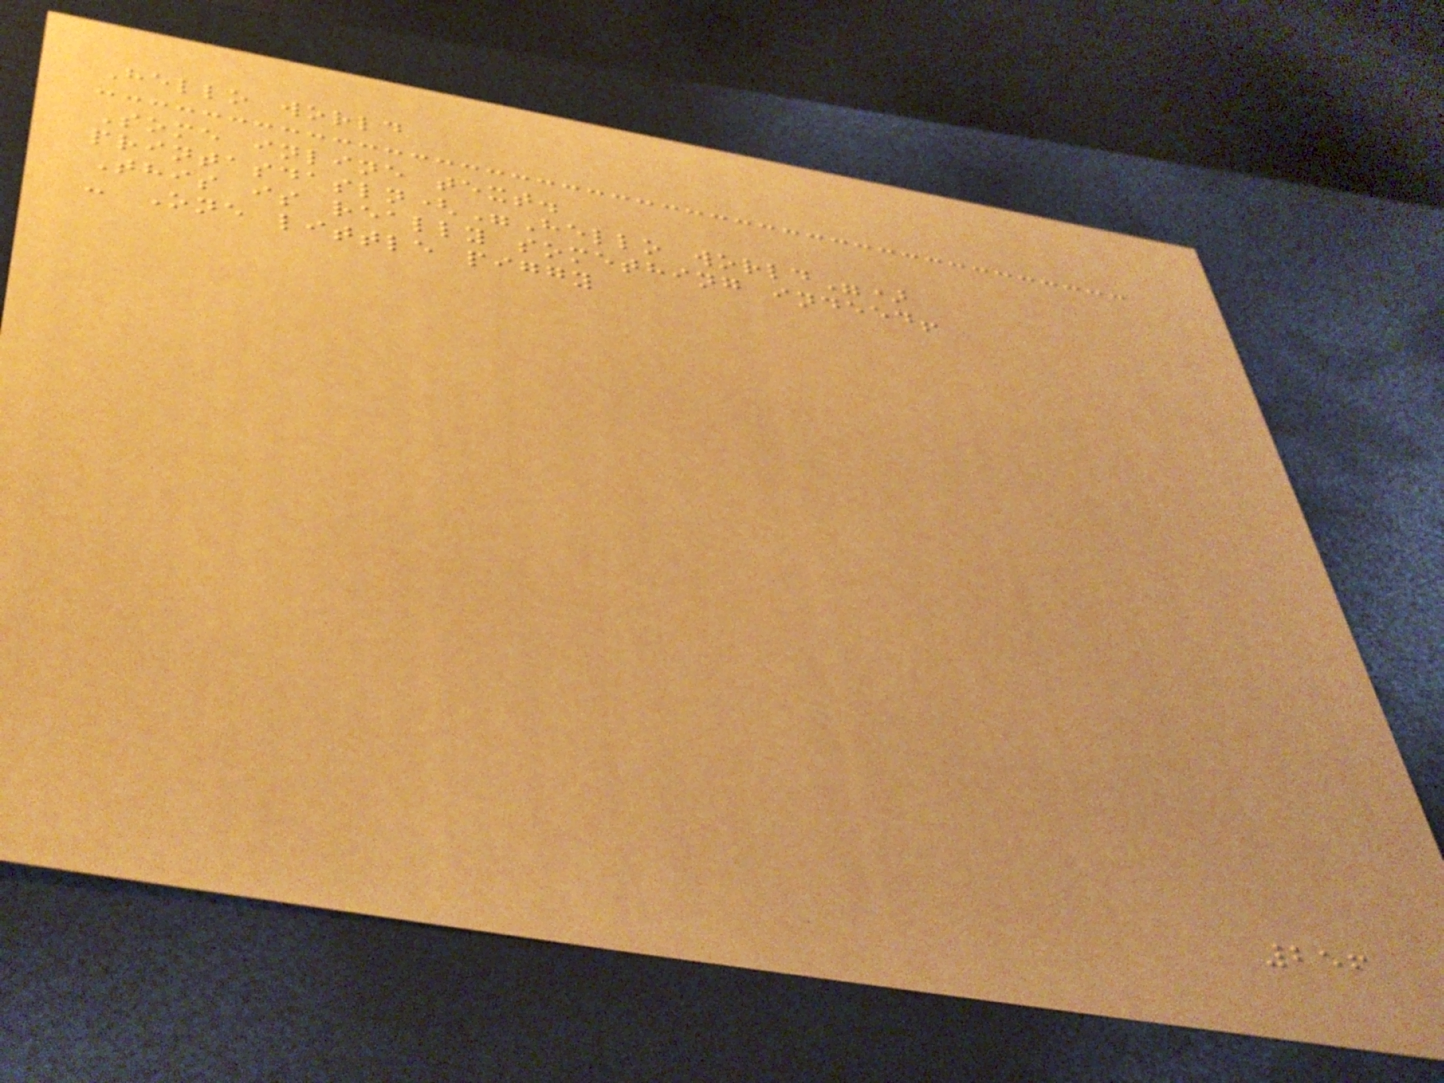Hello world
Some inline text.
printasdasln("Hello world")
This is really something indeed!
- One little piggy
256
